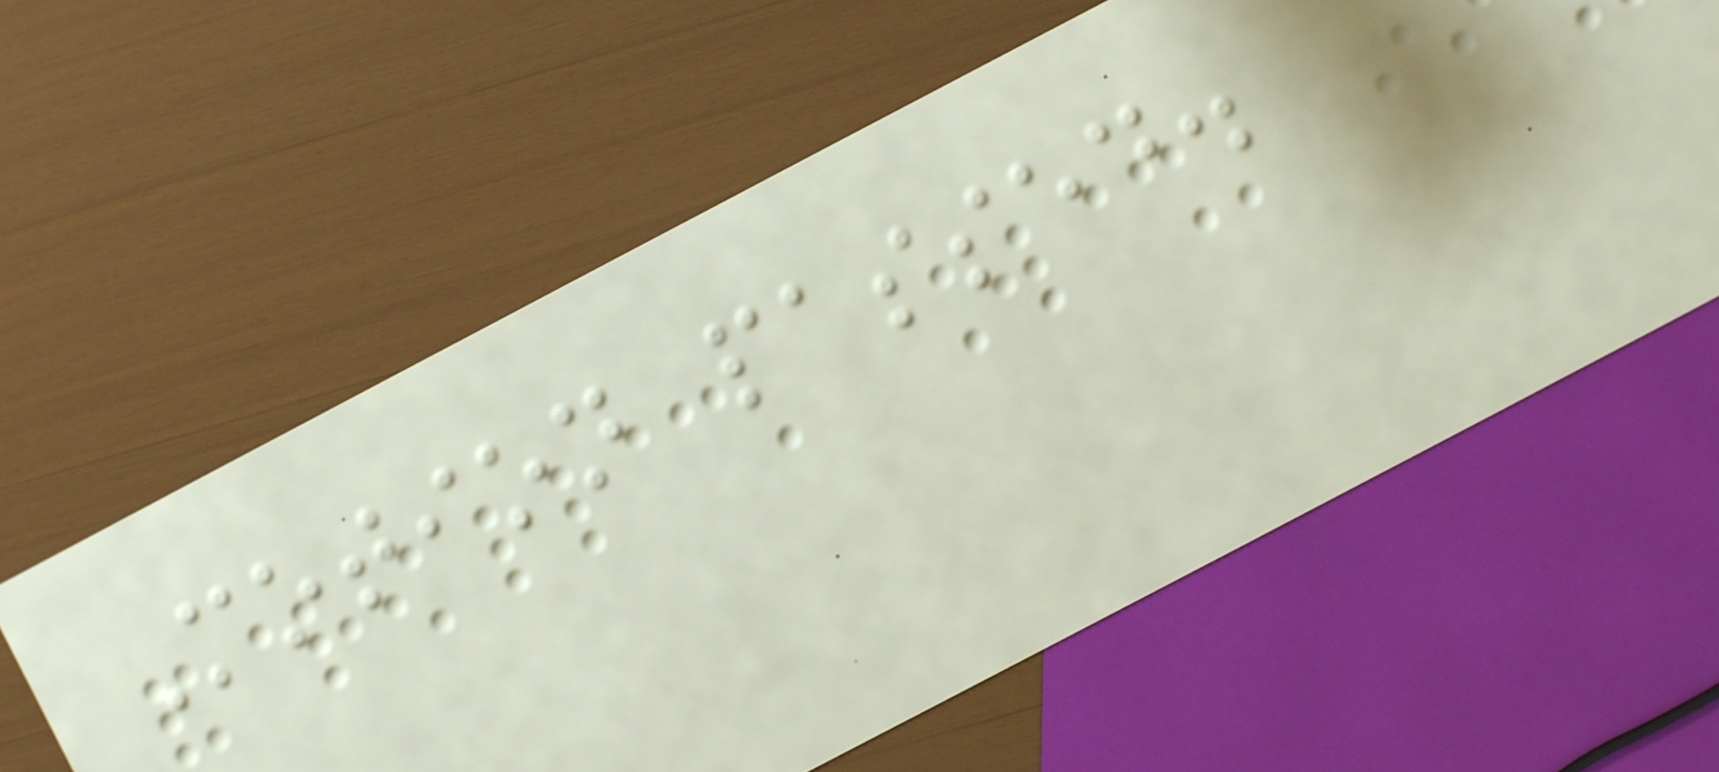Motion passed.
